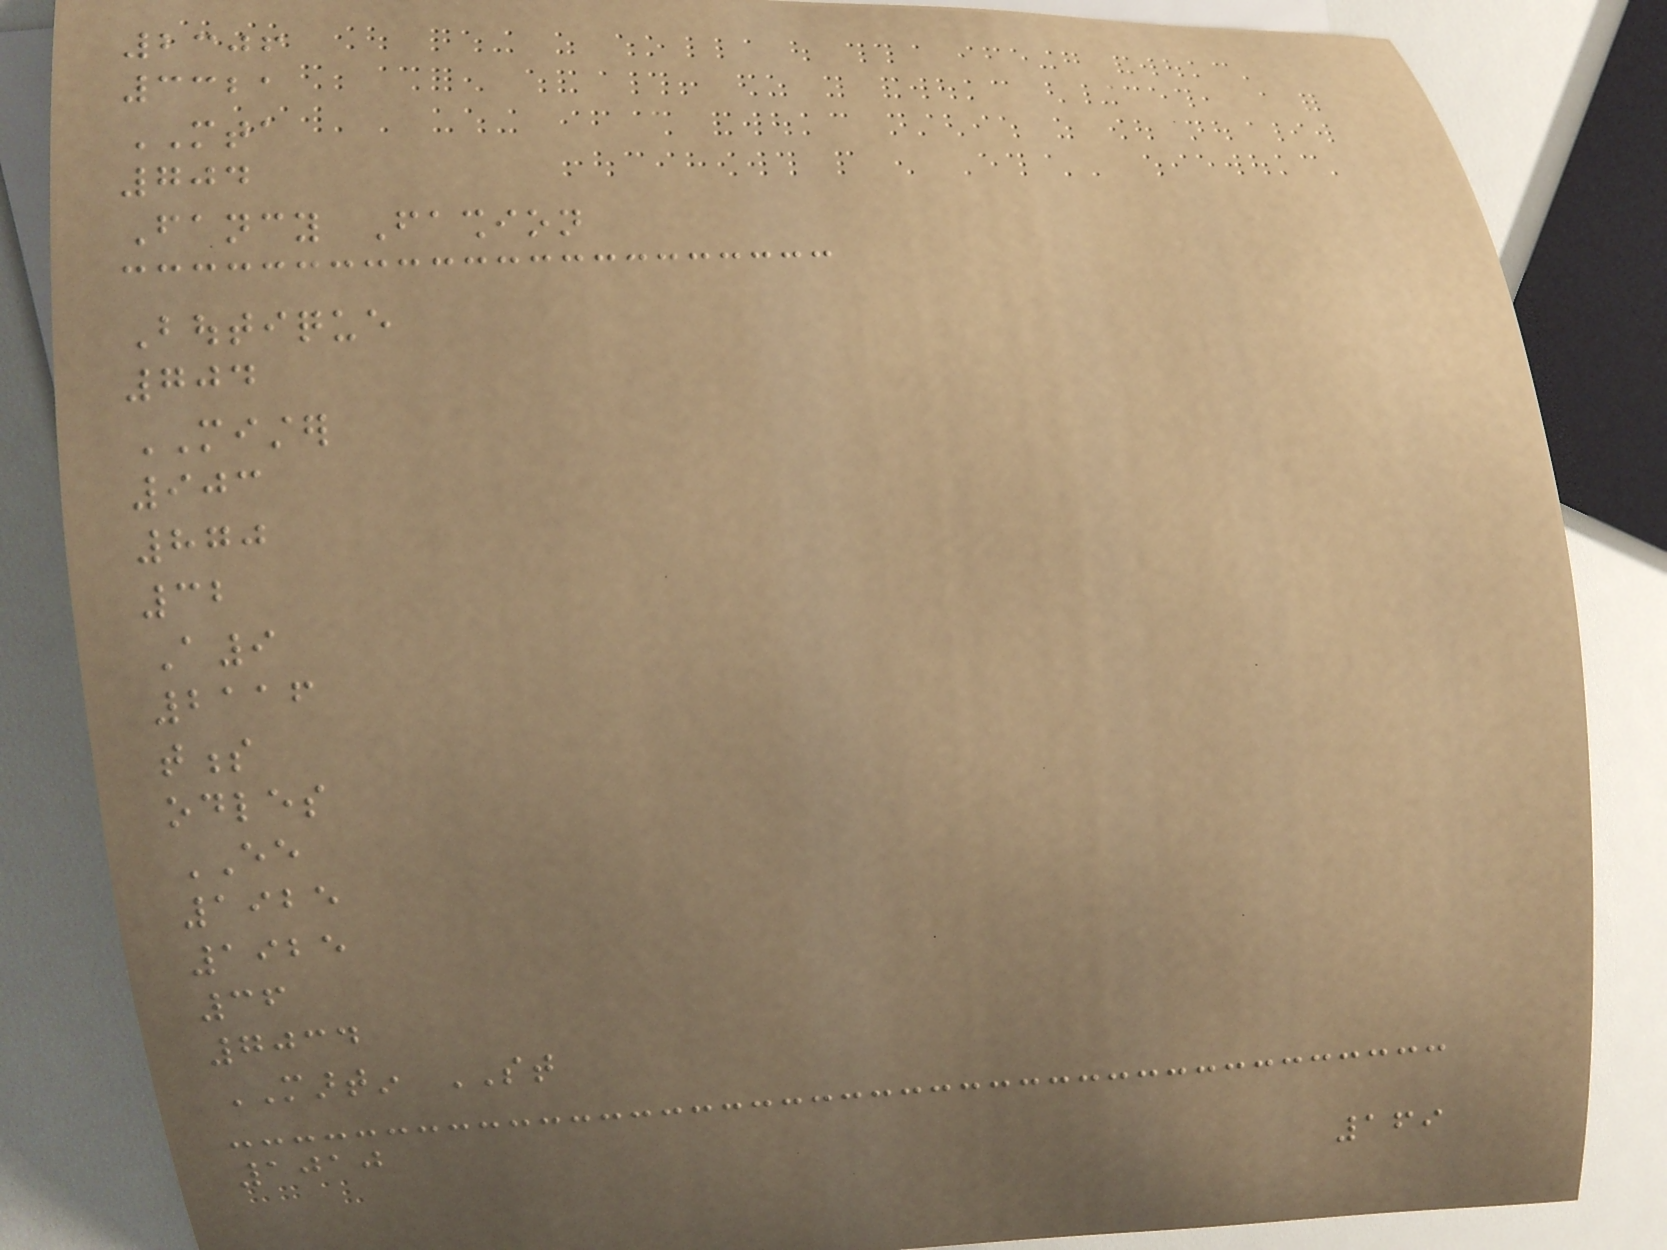2306
3321
MTA
704
Fancy Fashion
Boutique
704
MISTER
903
870
32
A9
2116
tness
odles
EE
1925
1925
36
7034
MARTIN ST
1010
169
